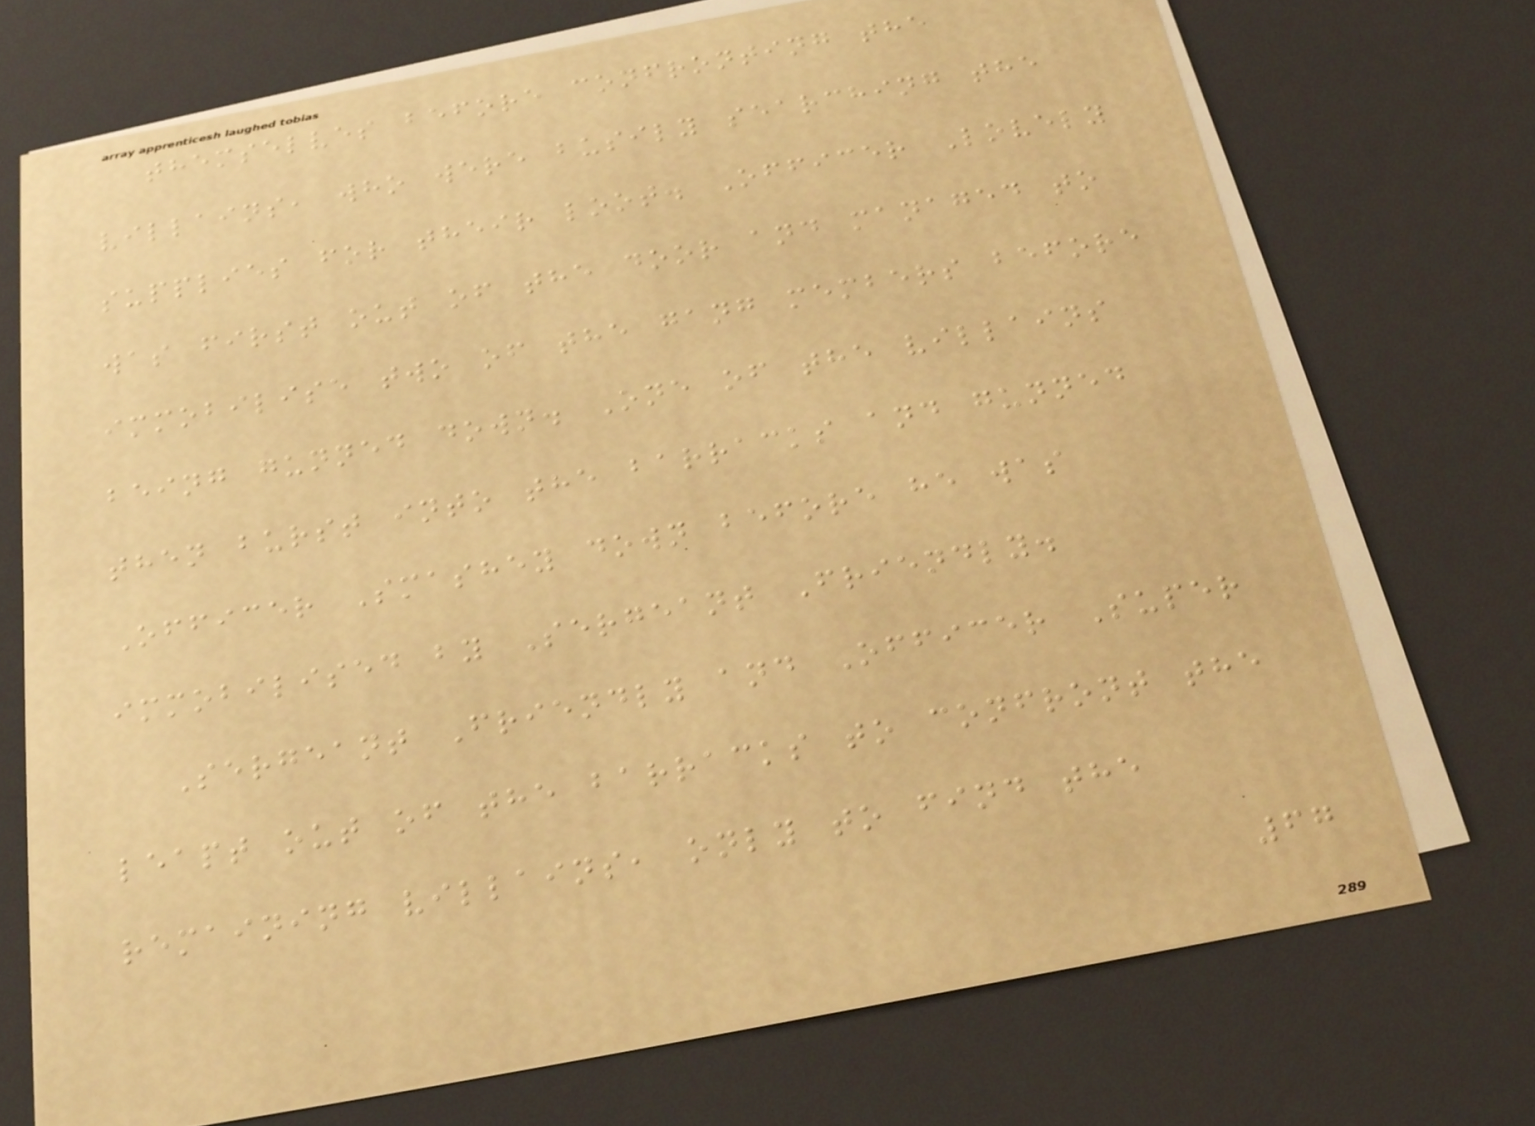themselves before confronting the
villains, who were busily searching the
supplies for their loot. Officer Lovely
was first out of the door and managed to
immobilise two of the gang members before
being gunned down. One of the villains
then burst into the barracks and gunned
Officer Smashey down before he was
immobilised by Sergeant Friendly.
Sergeant Friendly and Officer Super
leapt out of the barracks to confront the
remaining villains, only to find the
67
